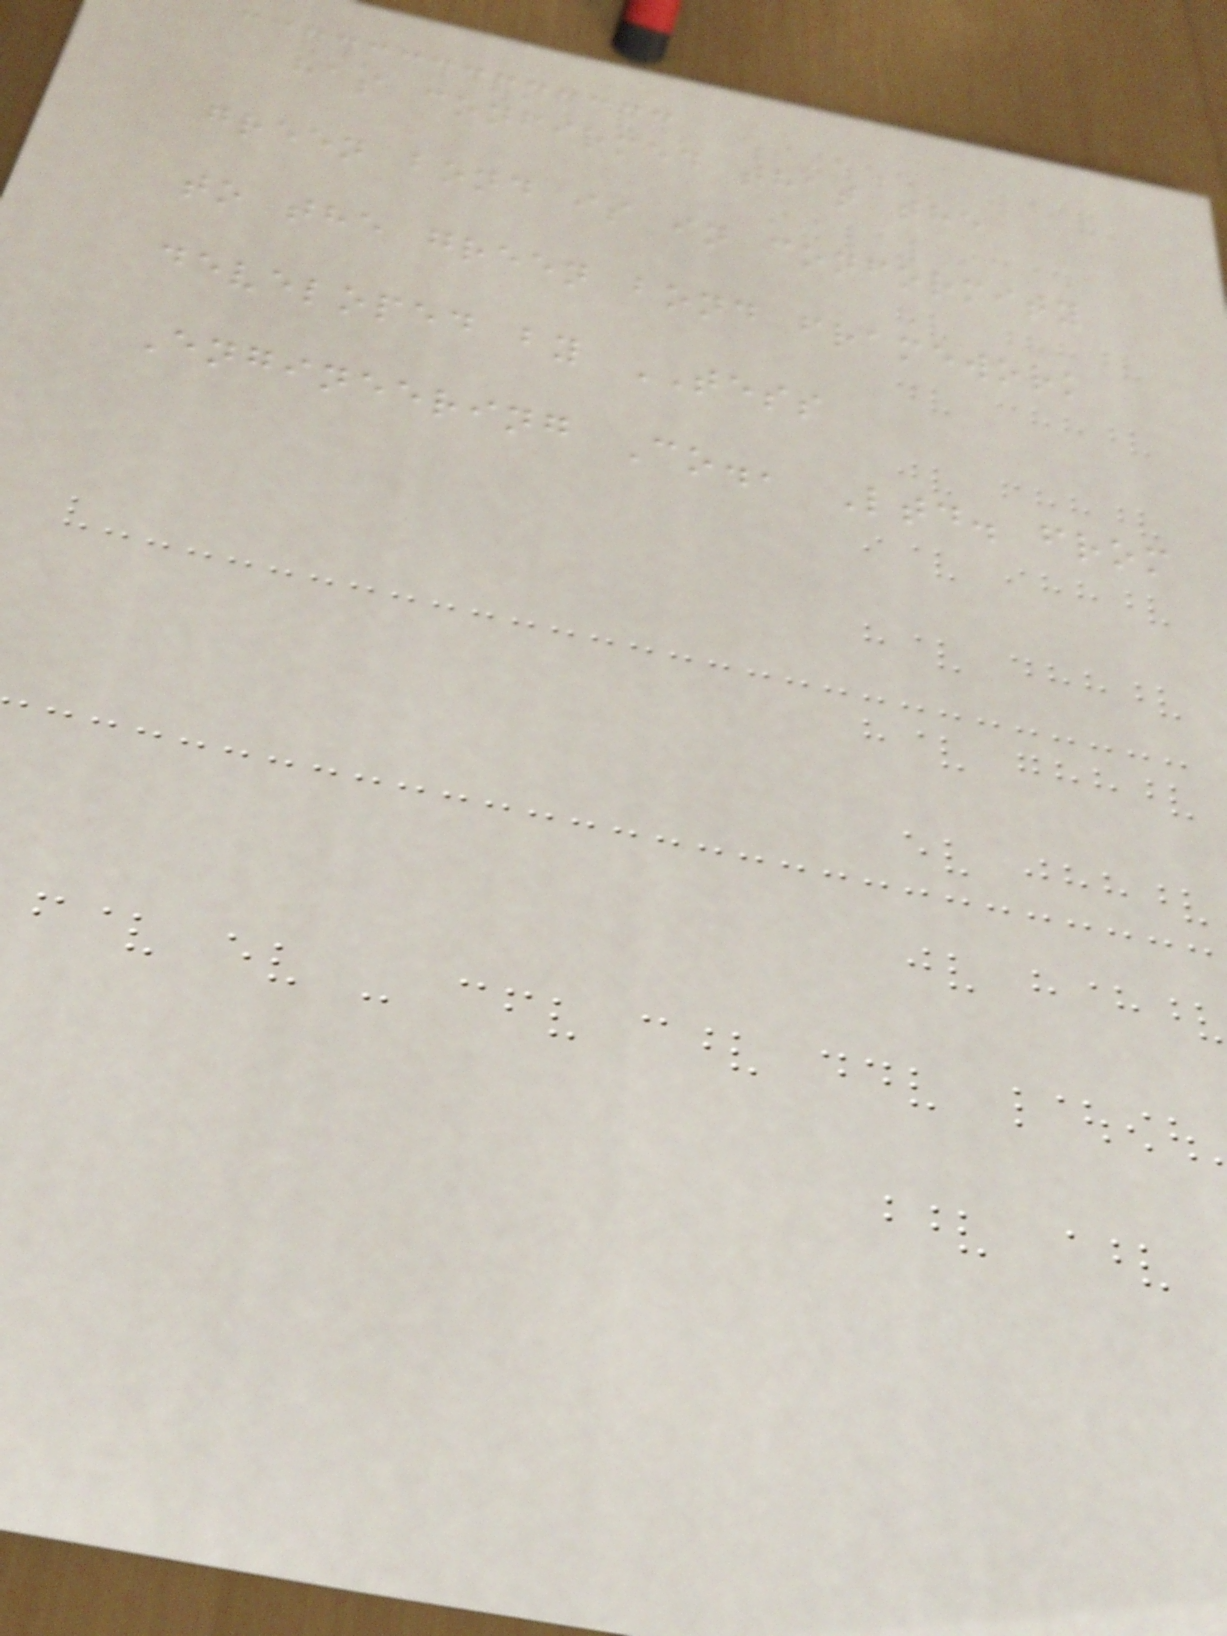has confirmed that the
green bond is in conformity
to the green bond framework
developed by TESS
Engineering Co., Ltd. from
